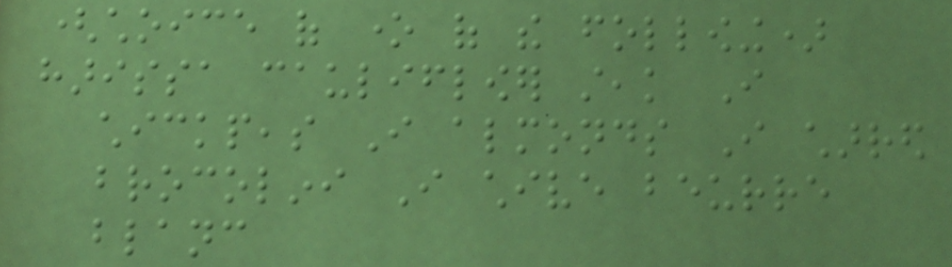(choice of one of the following)
harissa cauliflower steak I
chickpeas I almonds I charred
brocolini I chive beurre
blanc
